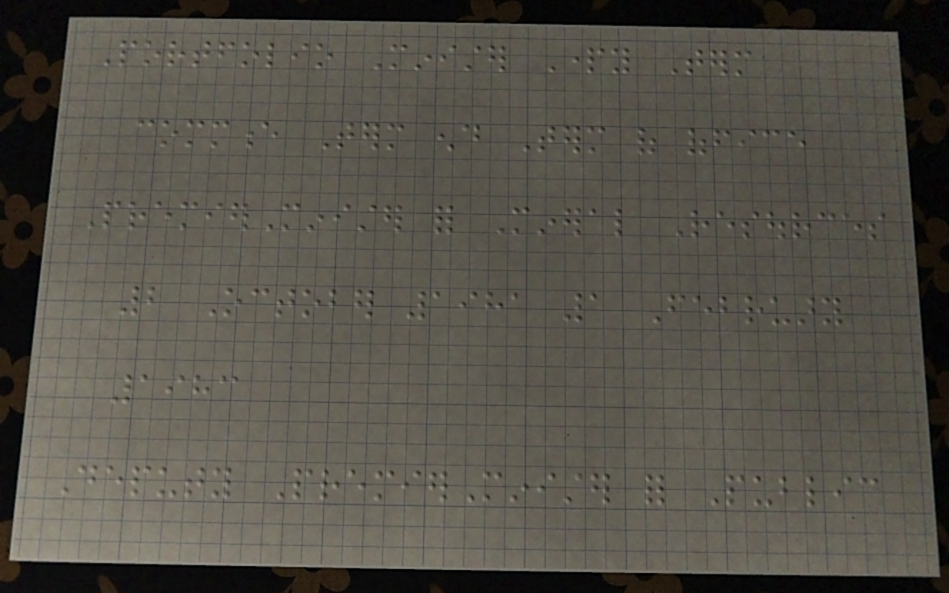Portfolio Minister Party Term
commence Term end Term of office
PremierMinister for Mineral Resources
2 October 1981 1 February
1983
Deputy PremierMinister for Public
